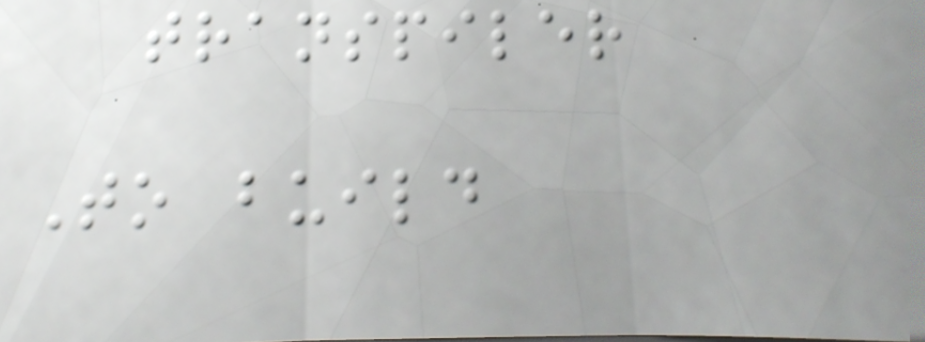transpiler
To build
